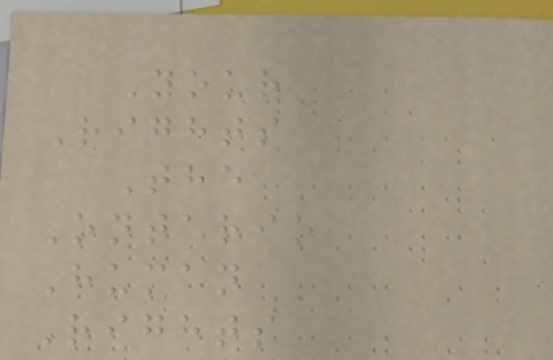Your
Rights
The
Ontario
Human
Rights
